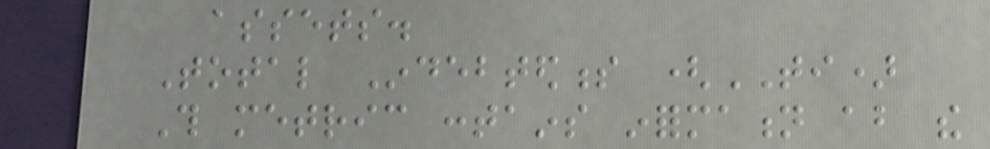assets.
Total Indebtedness (TI)
This metric contains information about the
